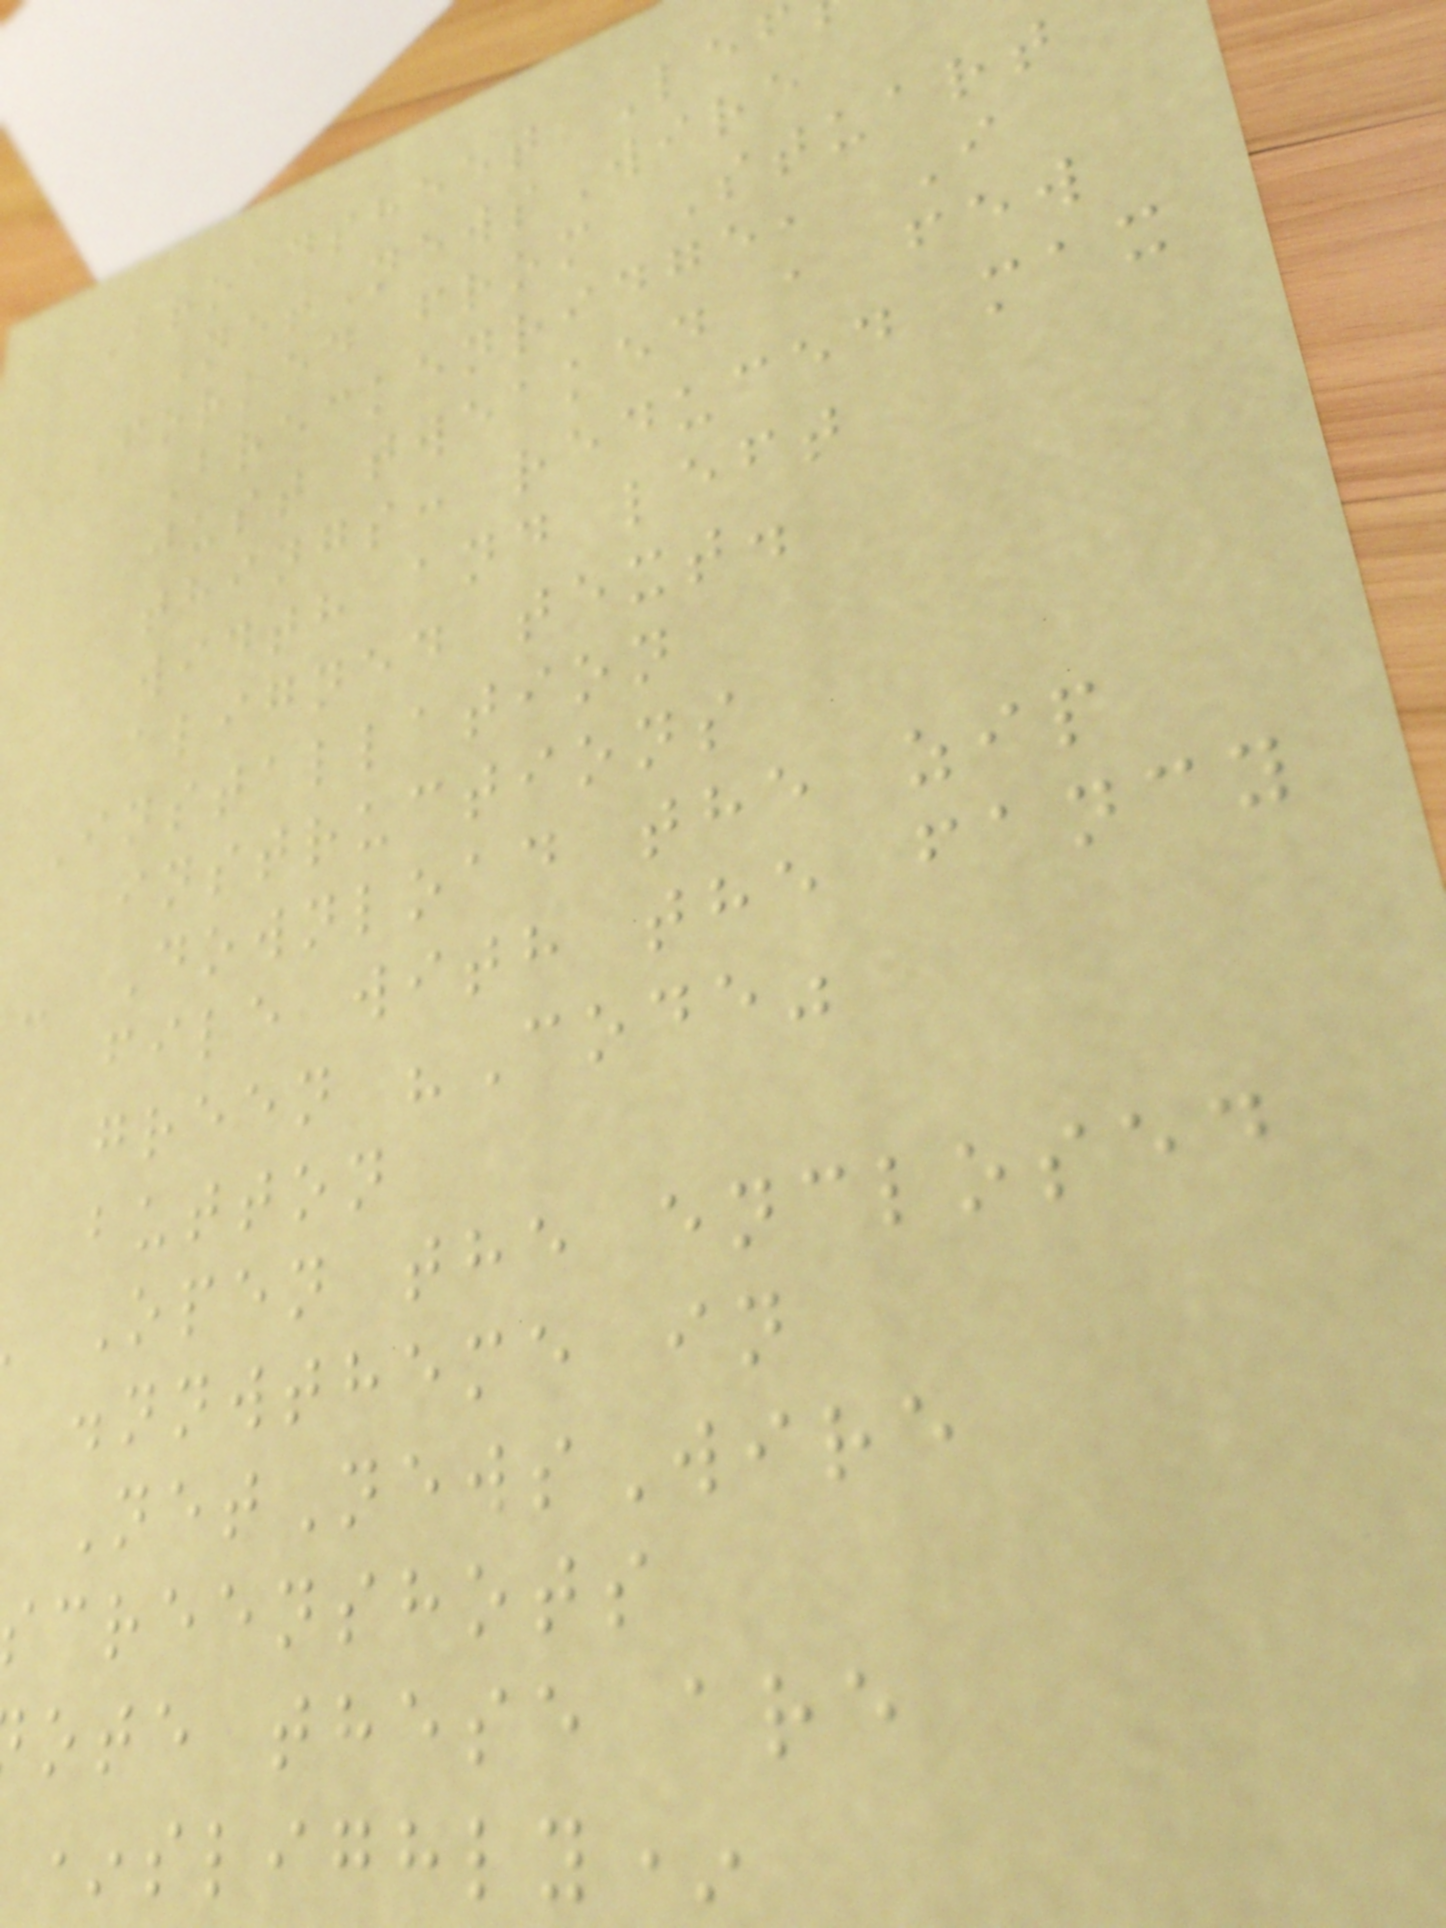Broadsheet Lef
NetNewsWire
Forked from Stuart
Breckenridge, I
just tweaked a few
things: reduced max
width and left
aligned text.
Installation
instructions
- Download the zip
file with the fancy
green "Code"
button
Open the enclosed
.nnwtheme in
NetNewsWire
creenshots
ote these are
*slighly*
